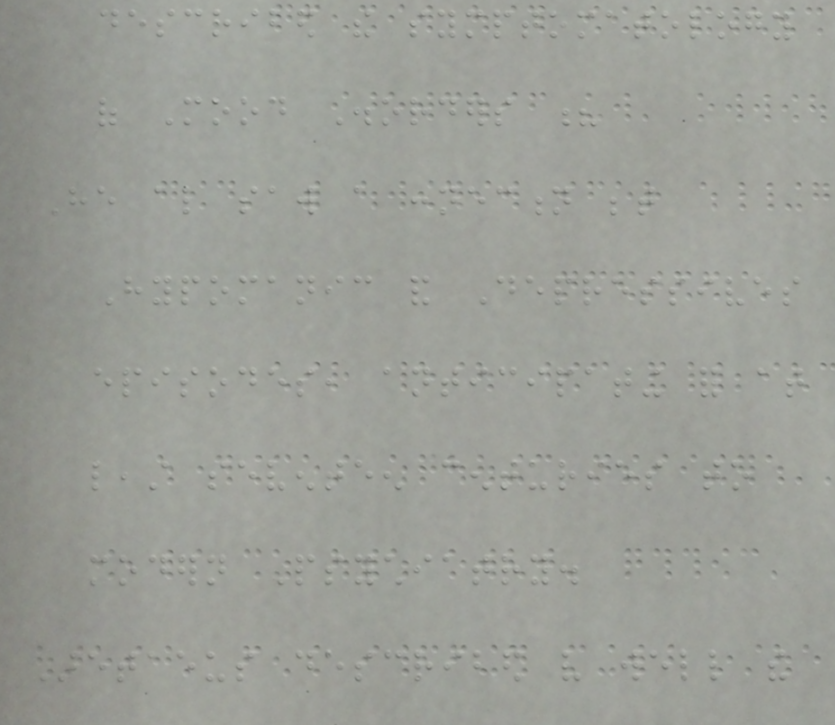described the symptomatology
of Mood Disorders ?
He also saw a connection between
Hypomanic and Depressives
episodes, anticipating for at
least seventeen centuries to
modern Psychiatry.
Aretaeus described very well the
